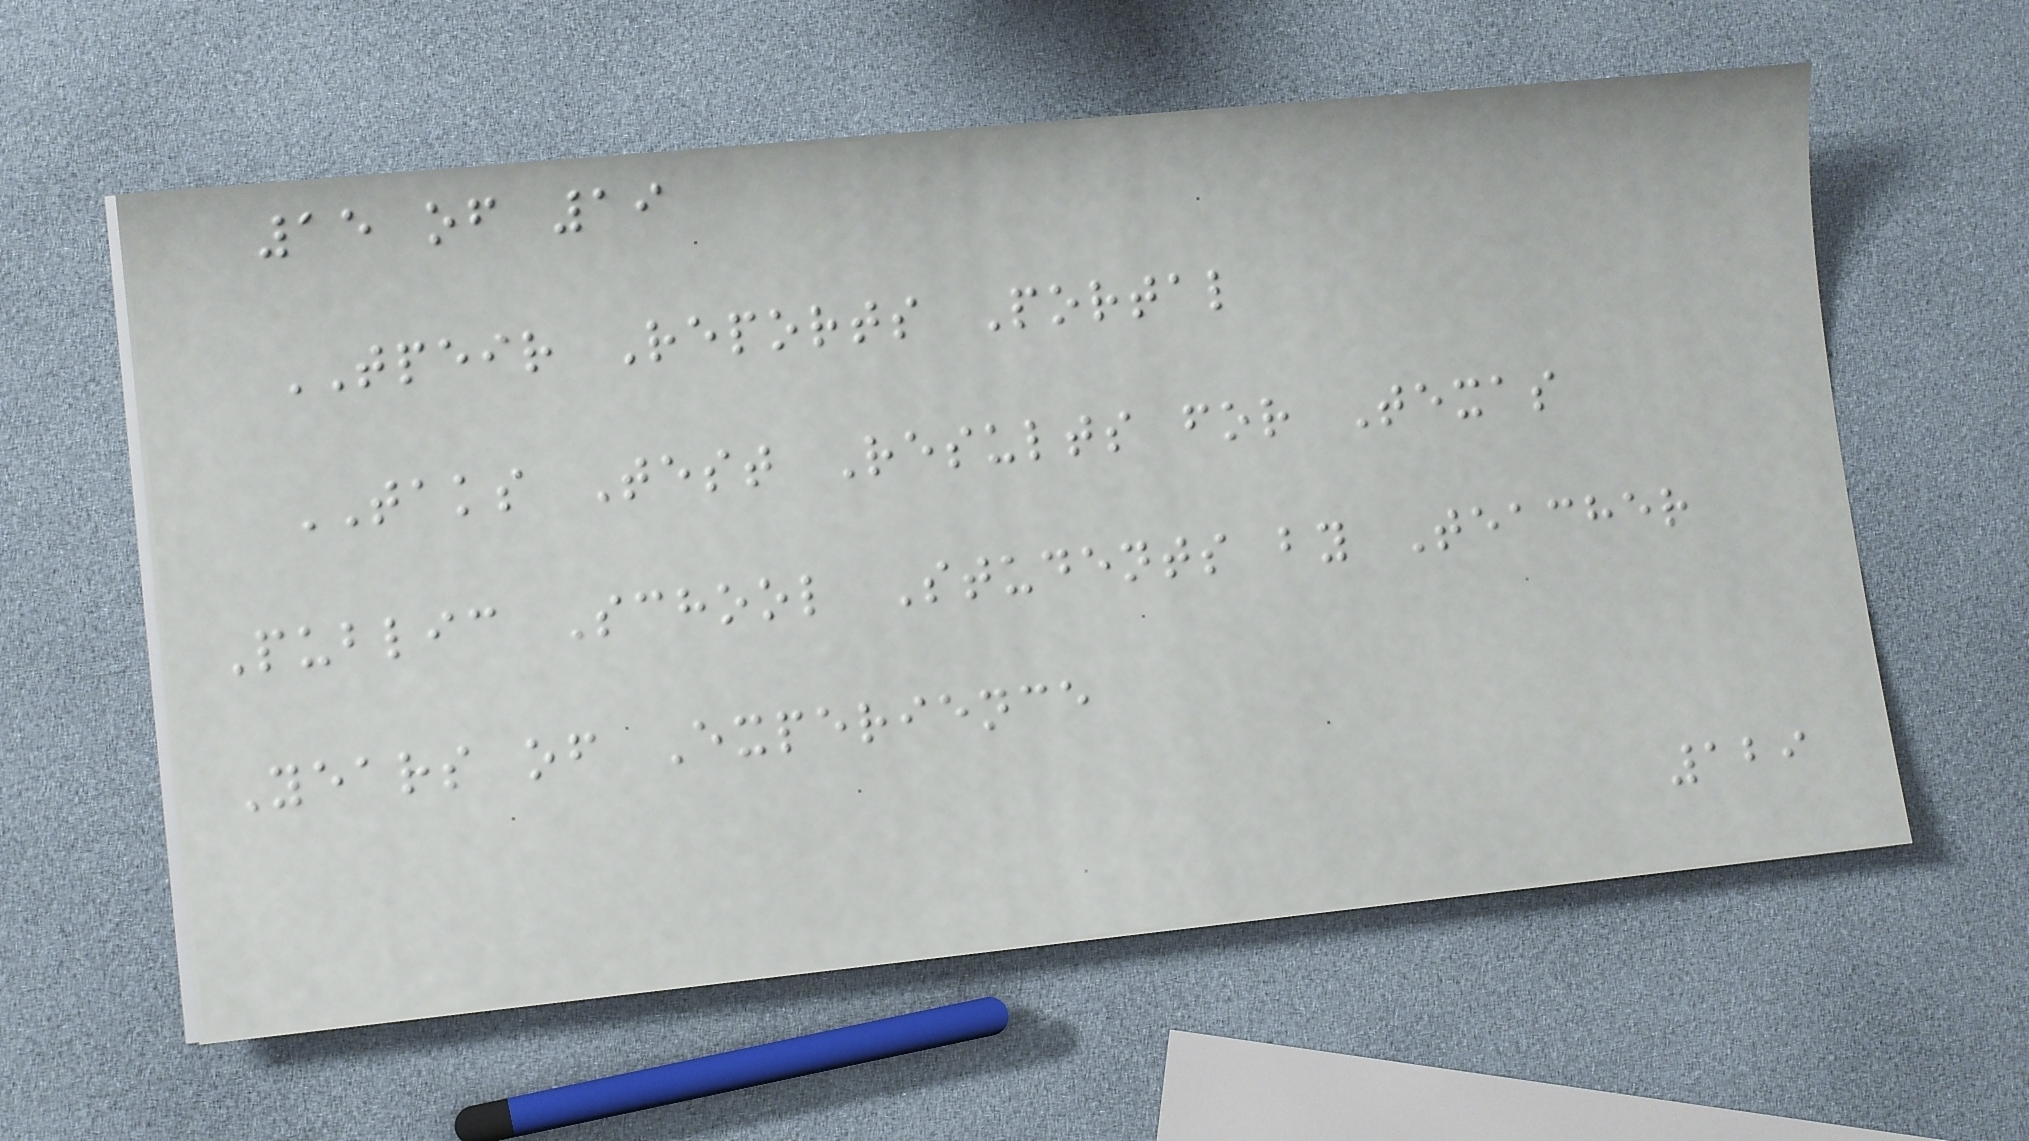15 of 19
TPEIR Reports Portal
TAKS Test Results for Texas
Public School Students by Teacher
Years of Experience
129
